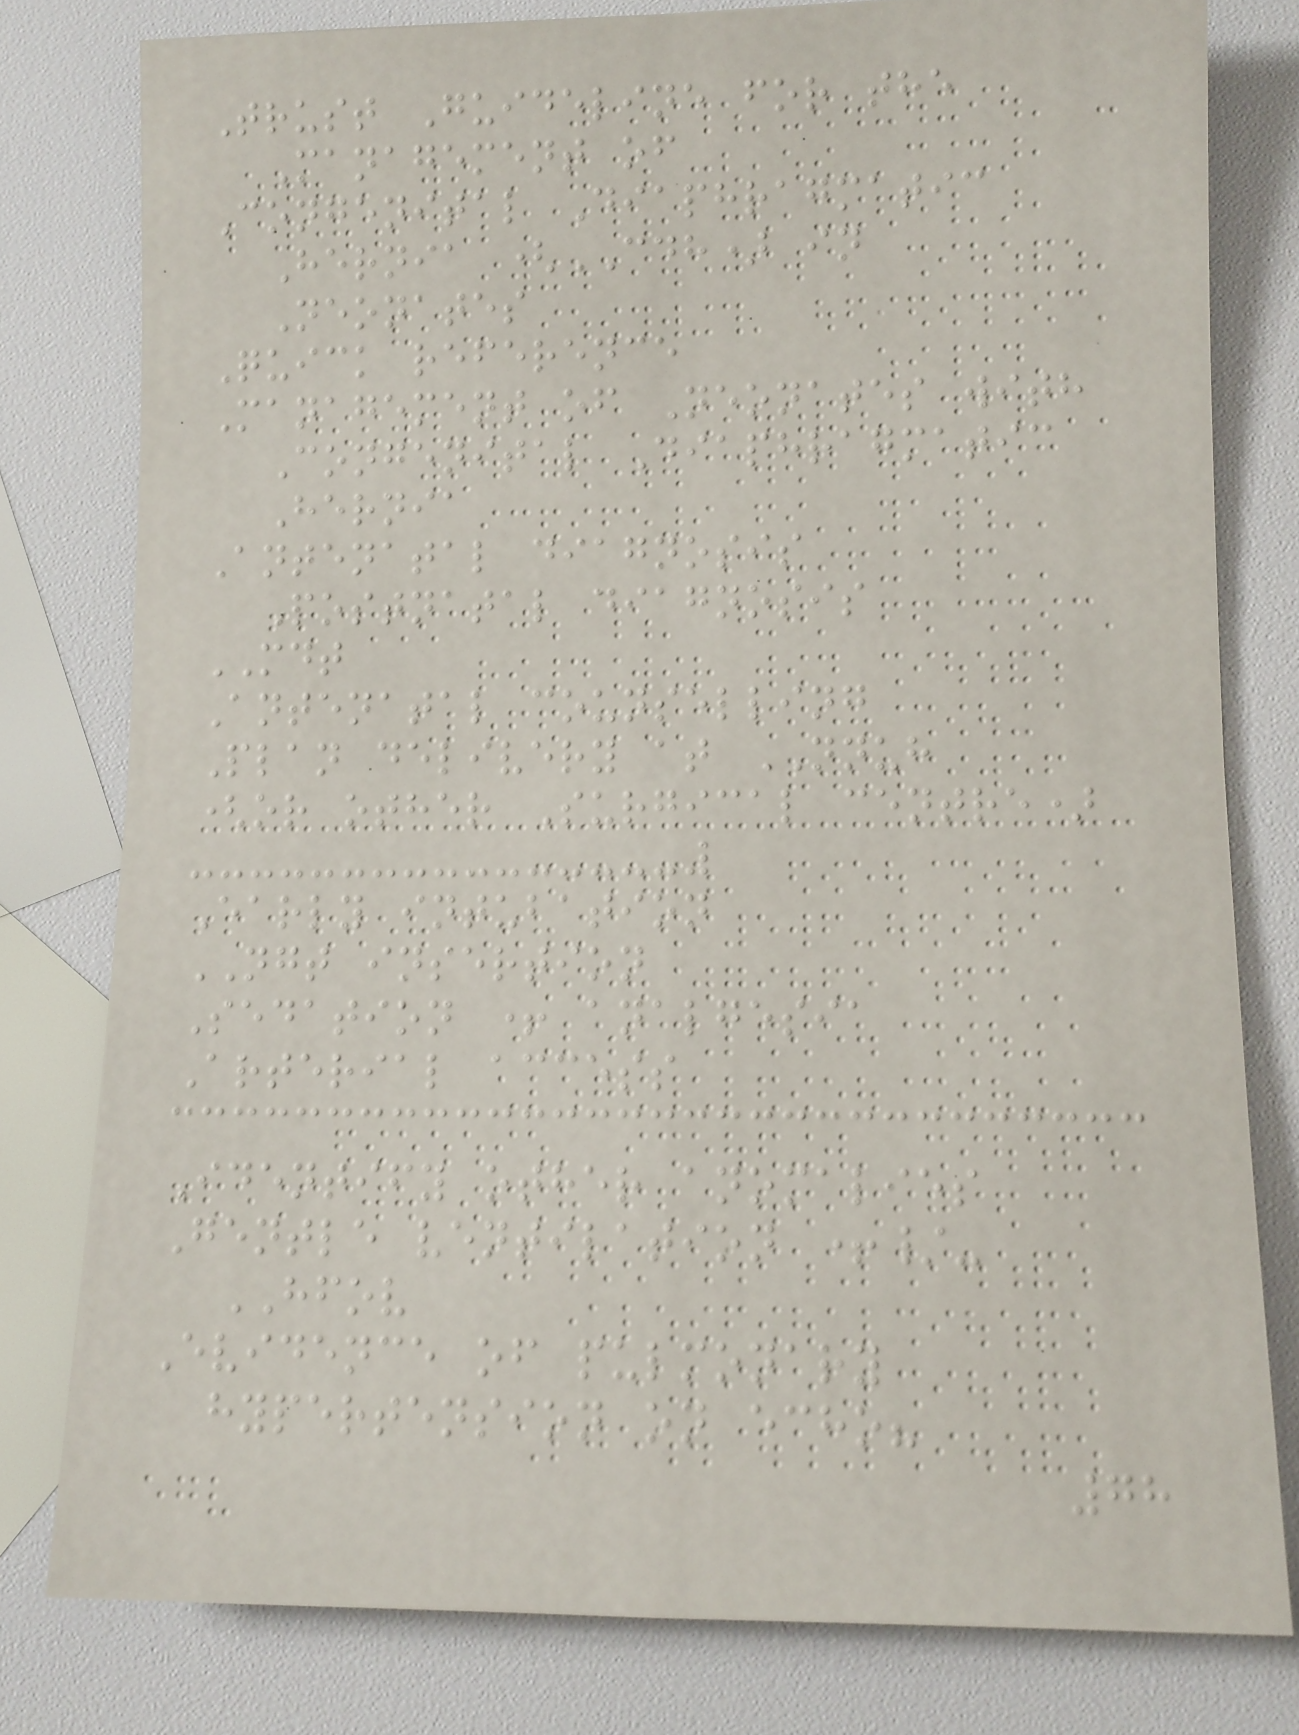Trust Guideline for the
Management of
Congenital Diaphragmatic
Hernia (CDH) in
Neonates
Quick reference
Management of Neonates with
Congenital Diaphragmatic
Hernia
Antenatal diagnosis
Postnatal diagnosis
MDT
Antenatal counselling
Plan delivery at NNUH
(or other Surgical centre)
Early intubation
NGT insertion
Sedation + analgesia
Arterial access
Identify other anomalies
Gentle ventilation +/-
HFOV
Evidence of pulmonary
hypertension on echo?
78
